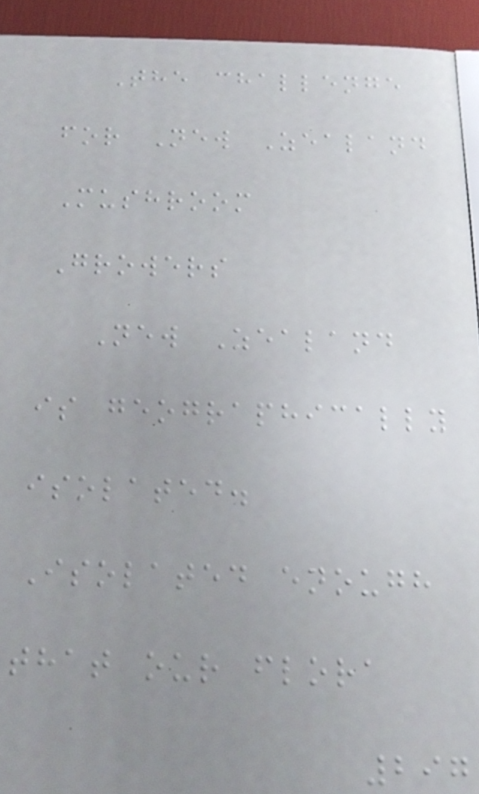The challenge
for New Zealand
Mushroom
Growers
New Zealand
is geographically
isolated.
Isolated enough
that our flora
297
